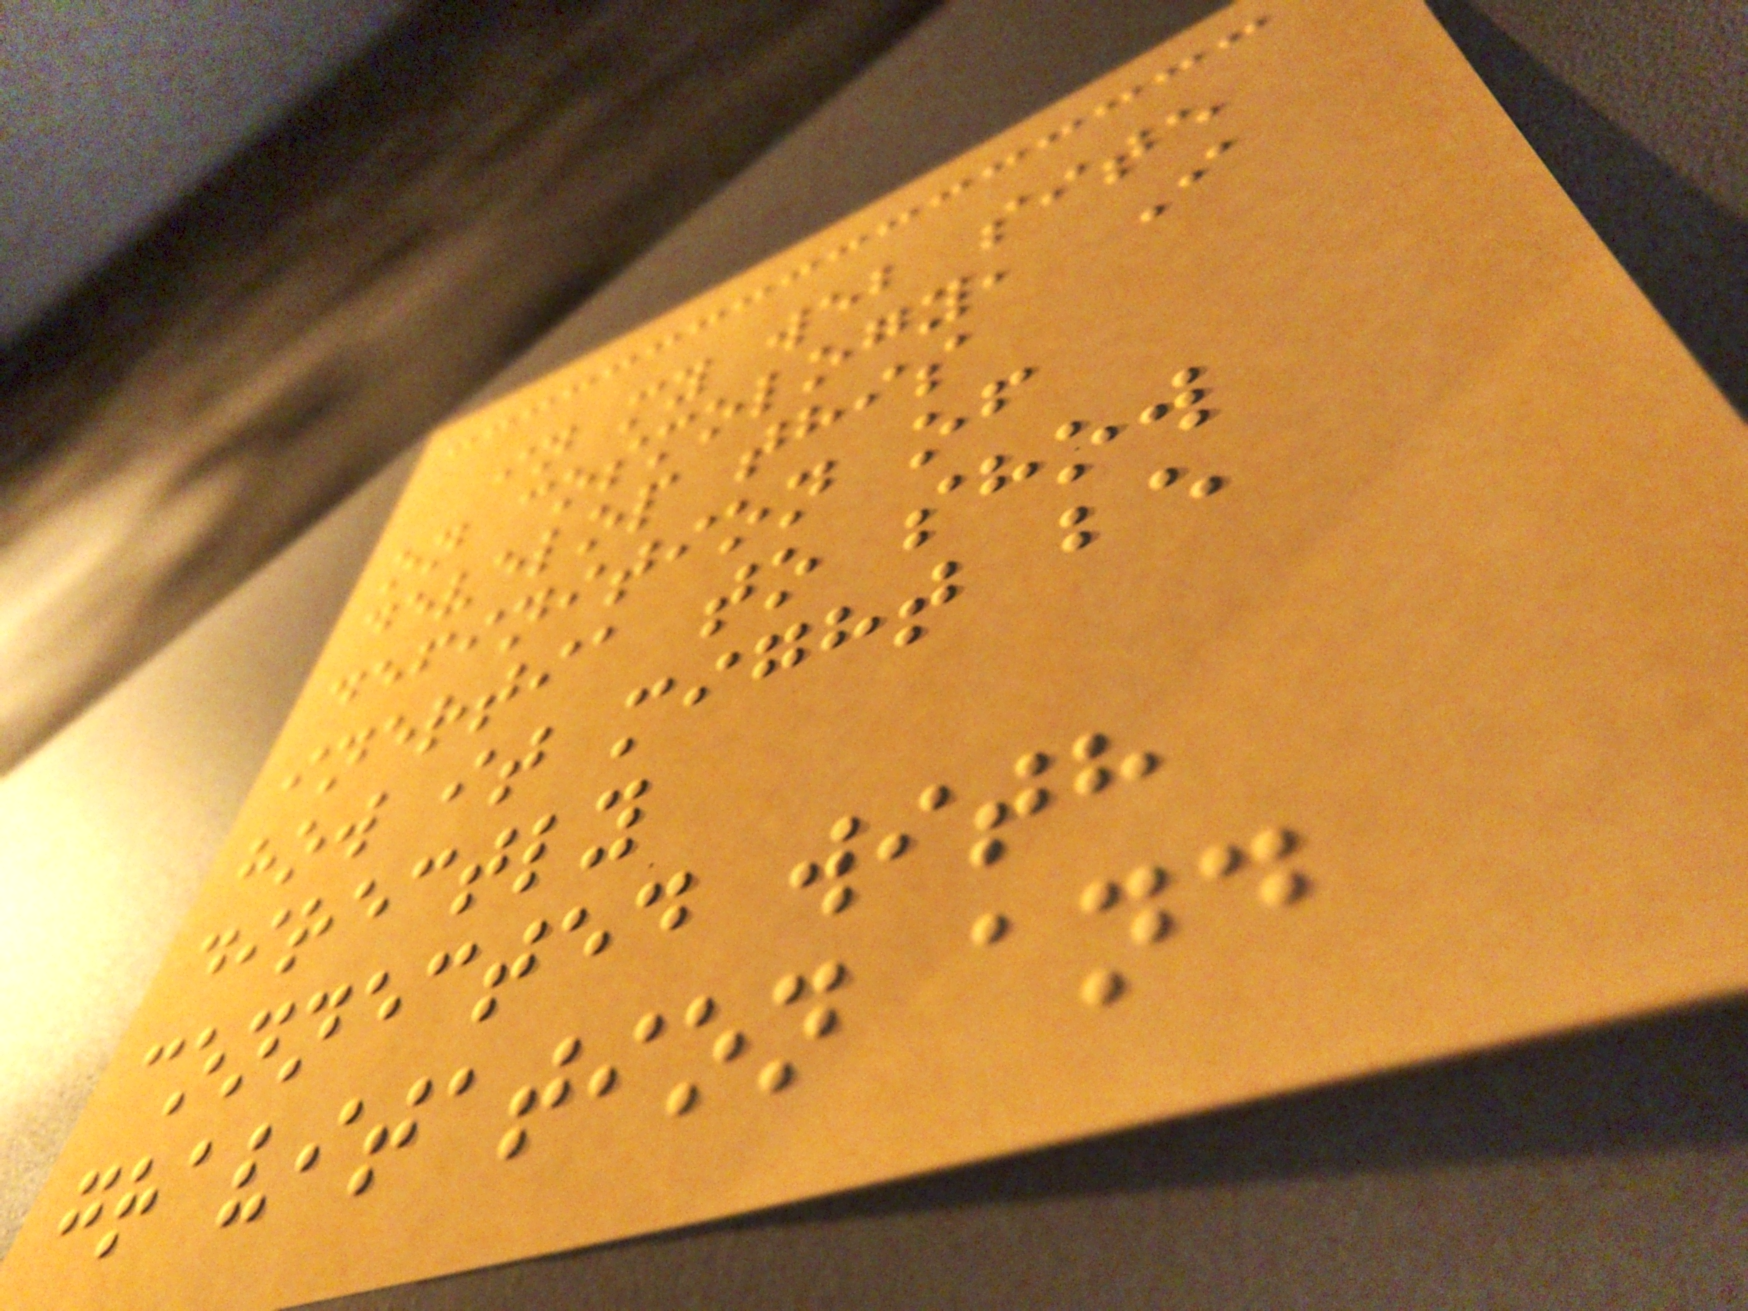in my web site
on cosmology, I
develop this
definition of
inertia to show
how it might be
directly
connected with
gravitation and
